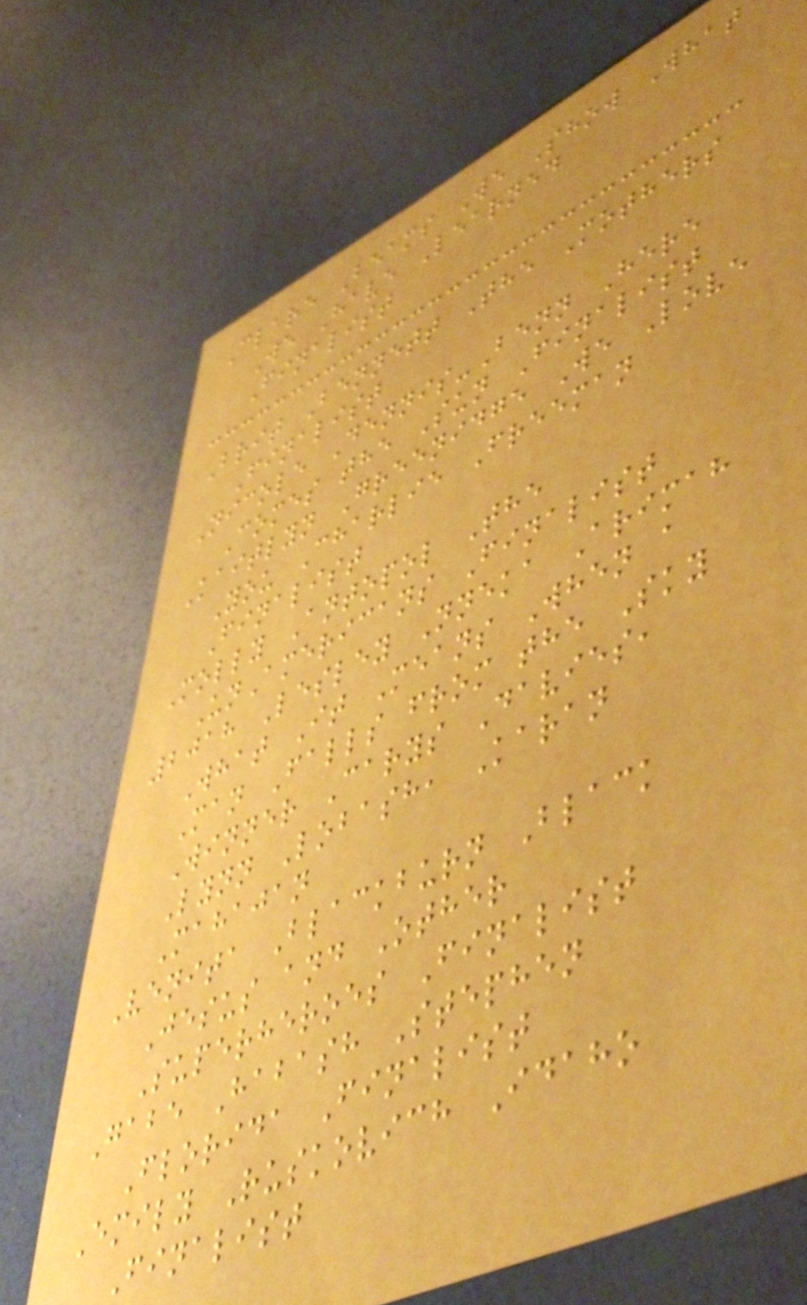Clare Beams We Show What
We Have Learned
Finalist
Brit Bennett The Mothers
Finalist
Nicole Dennis-Benn Here
Comes the Sun Finalist
Kaitlyn Greenidge We Love
You Charlie Freeman
Finalist
Molly Antopol The
UnAmericans Finalist
2018 Lesley Nneka Arimah
What It Means When a
Man Falls from the Sky
Winner Carys Davies,
Lynn Lobash, Karan
Mahajan
Venita Blackburn Black
Jesus and Other
Superheroes Finalist
Gabe Habash Stephen
Florida Finalist
Emily Ruskovich Idaho
Finalist
